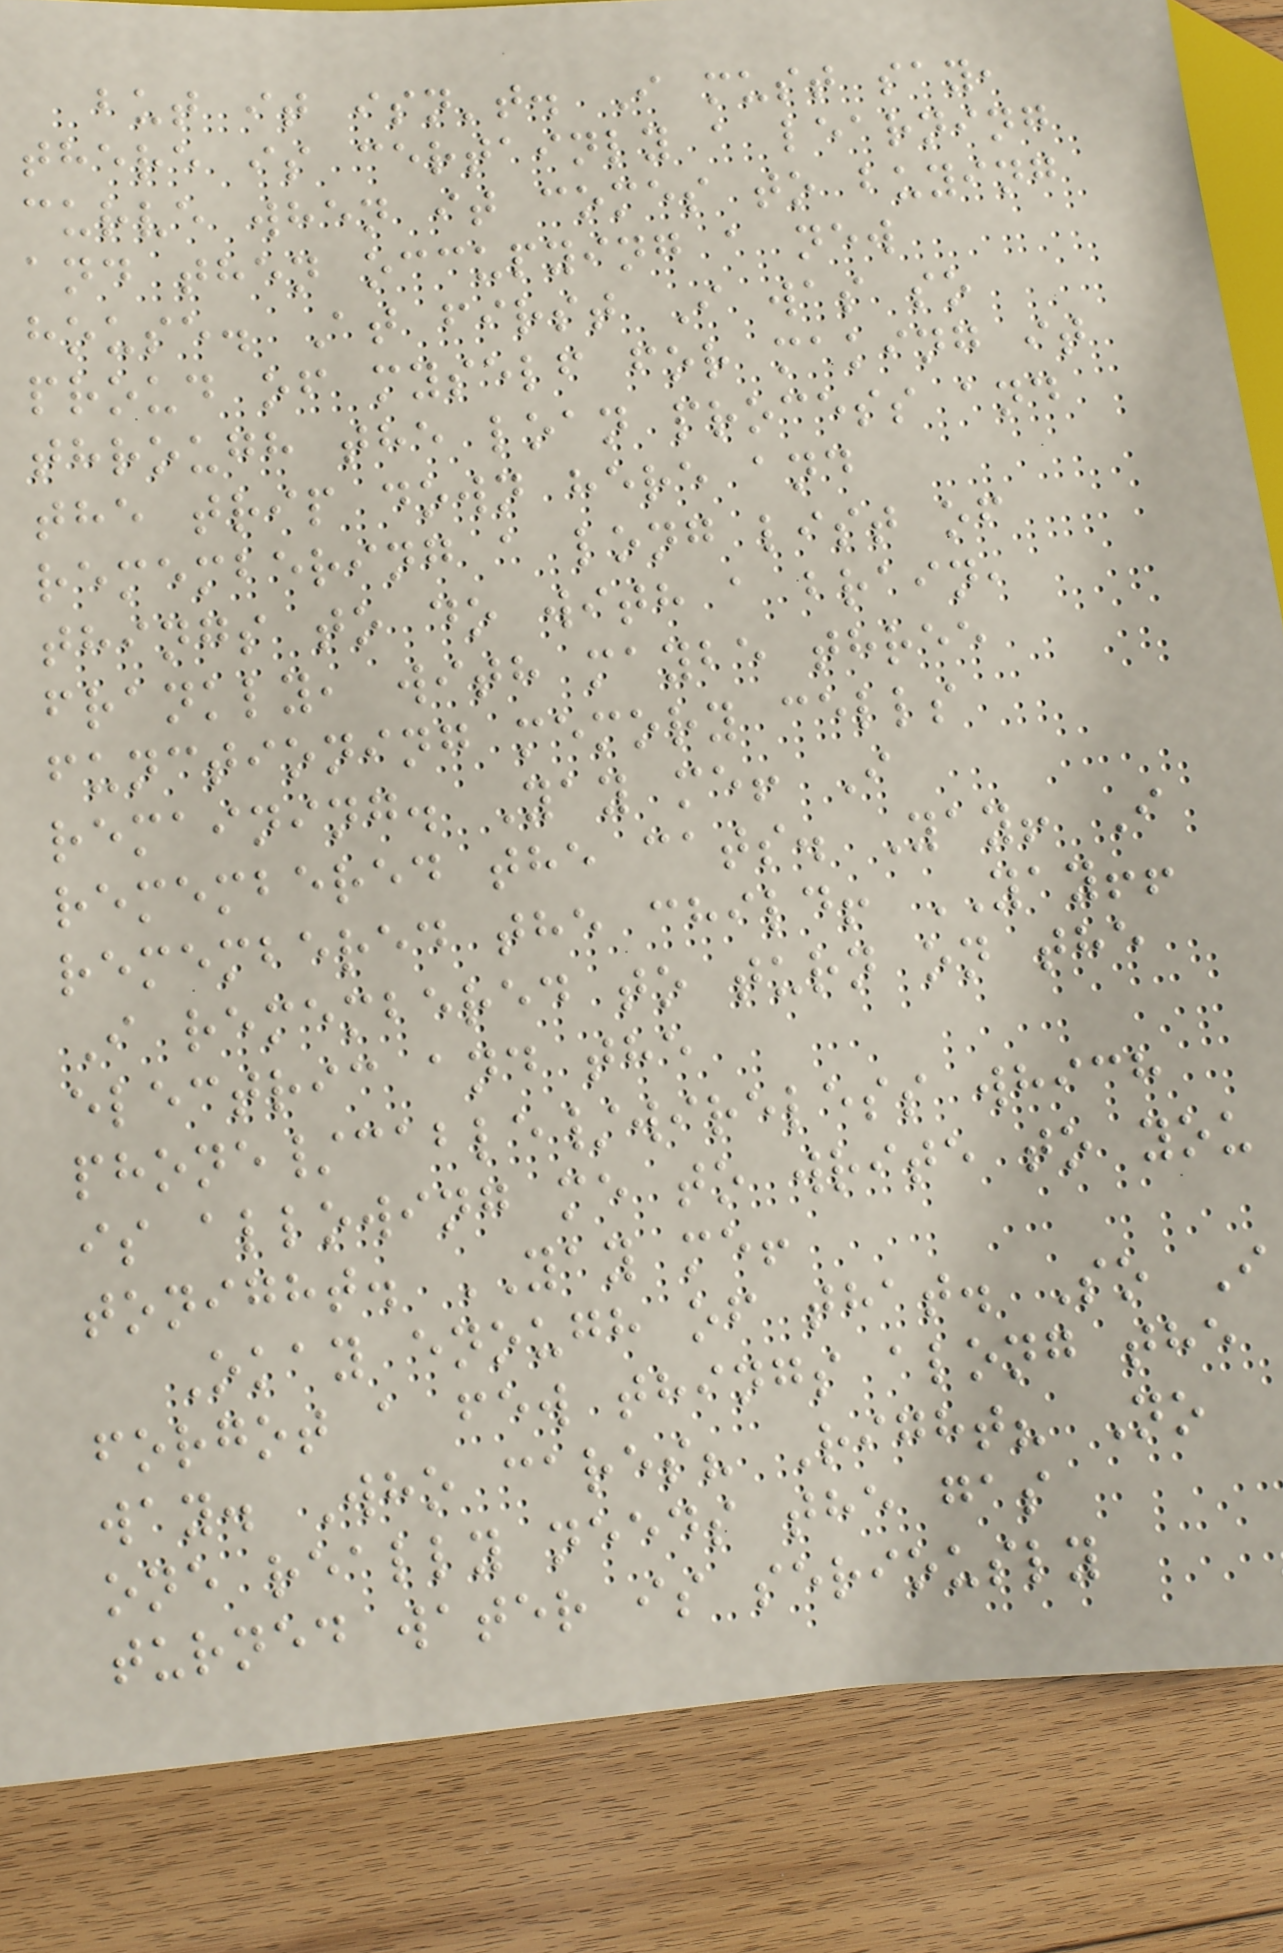but it isn't. I must say,
there is certainly a learning
curve when it comes to buying
and then occupying a new
house. At first I was so
proud of myself for making it
through the loan process and
the trip down here and
remembering a long list of
things to do with a brain,
frankly, with maybe three
functioning memory cells
remaining. Yay me! I
remembered the cats. Yay! I
remembered the child! YAY!!
I remembered to turn on the
electric and the
phone/cable/wireless which
is allowing me to write to you
tonight. YAY me!
Okay enough of that. So I
forgot a few things along the
way. Who cares? Right? No
one really needs the gas
turned water is seriously
